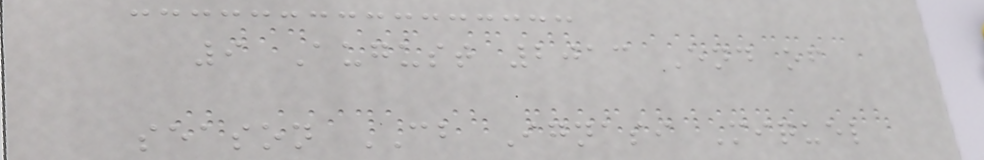9 August 2013 End of
season CB Ignasi Miquel
